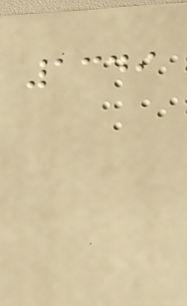1349
